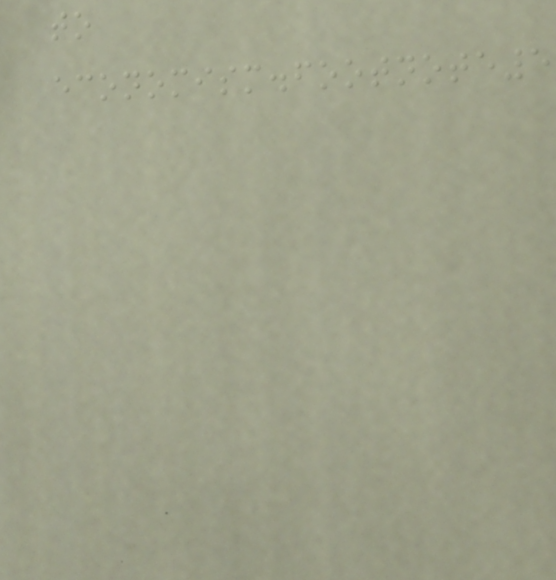to
economism.footnote5
